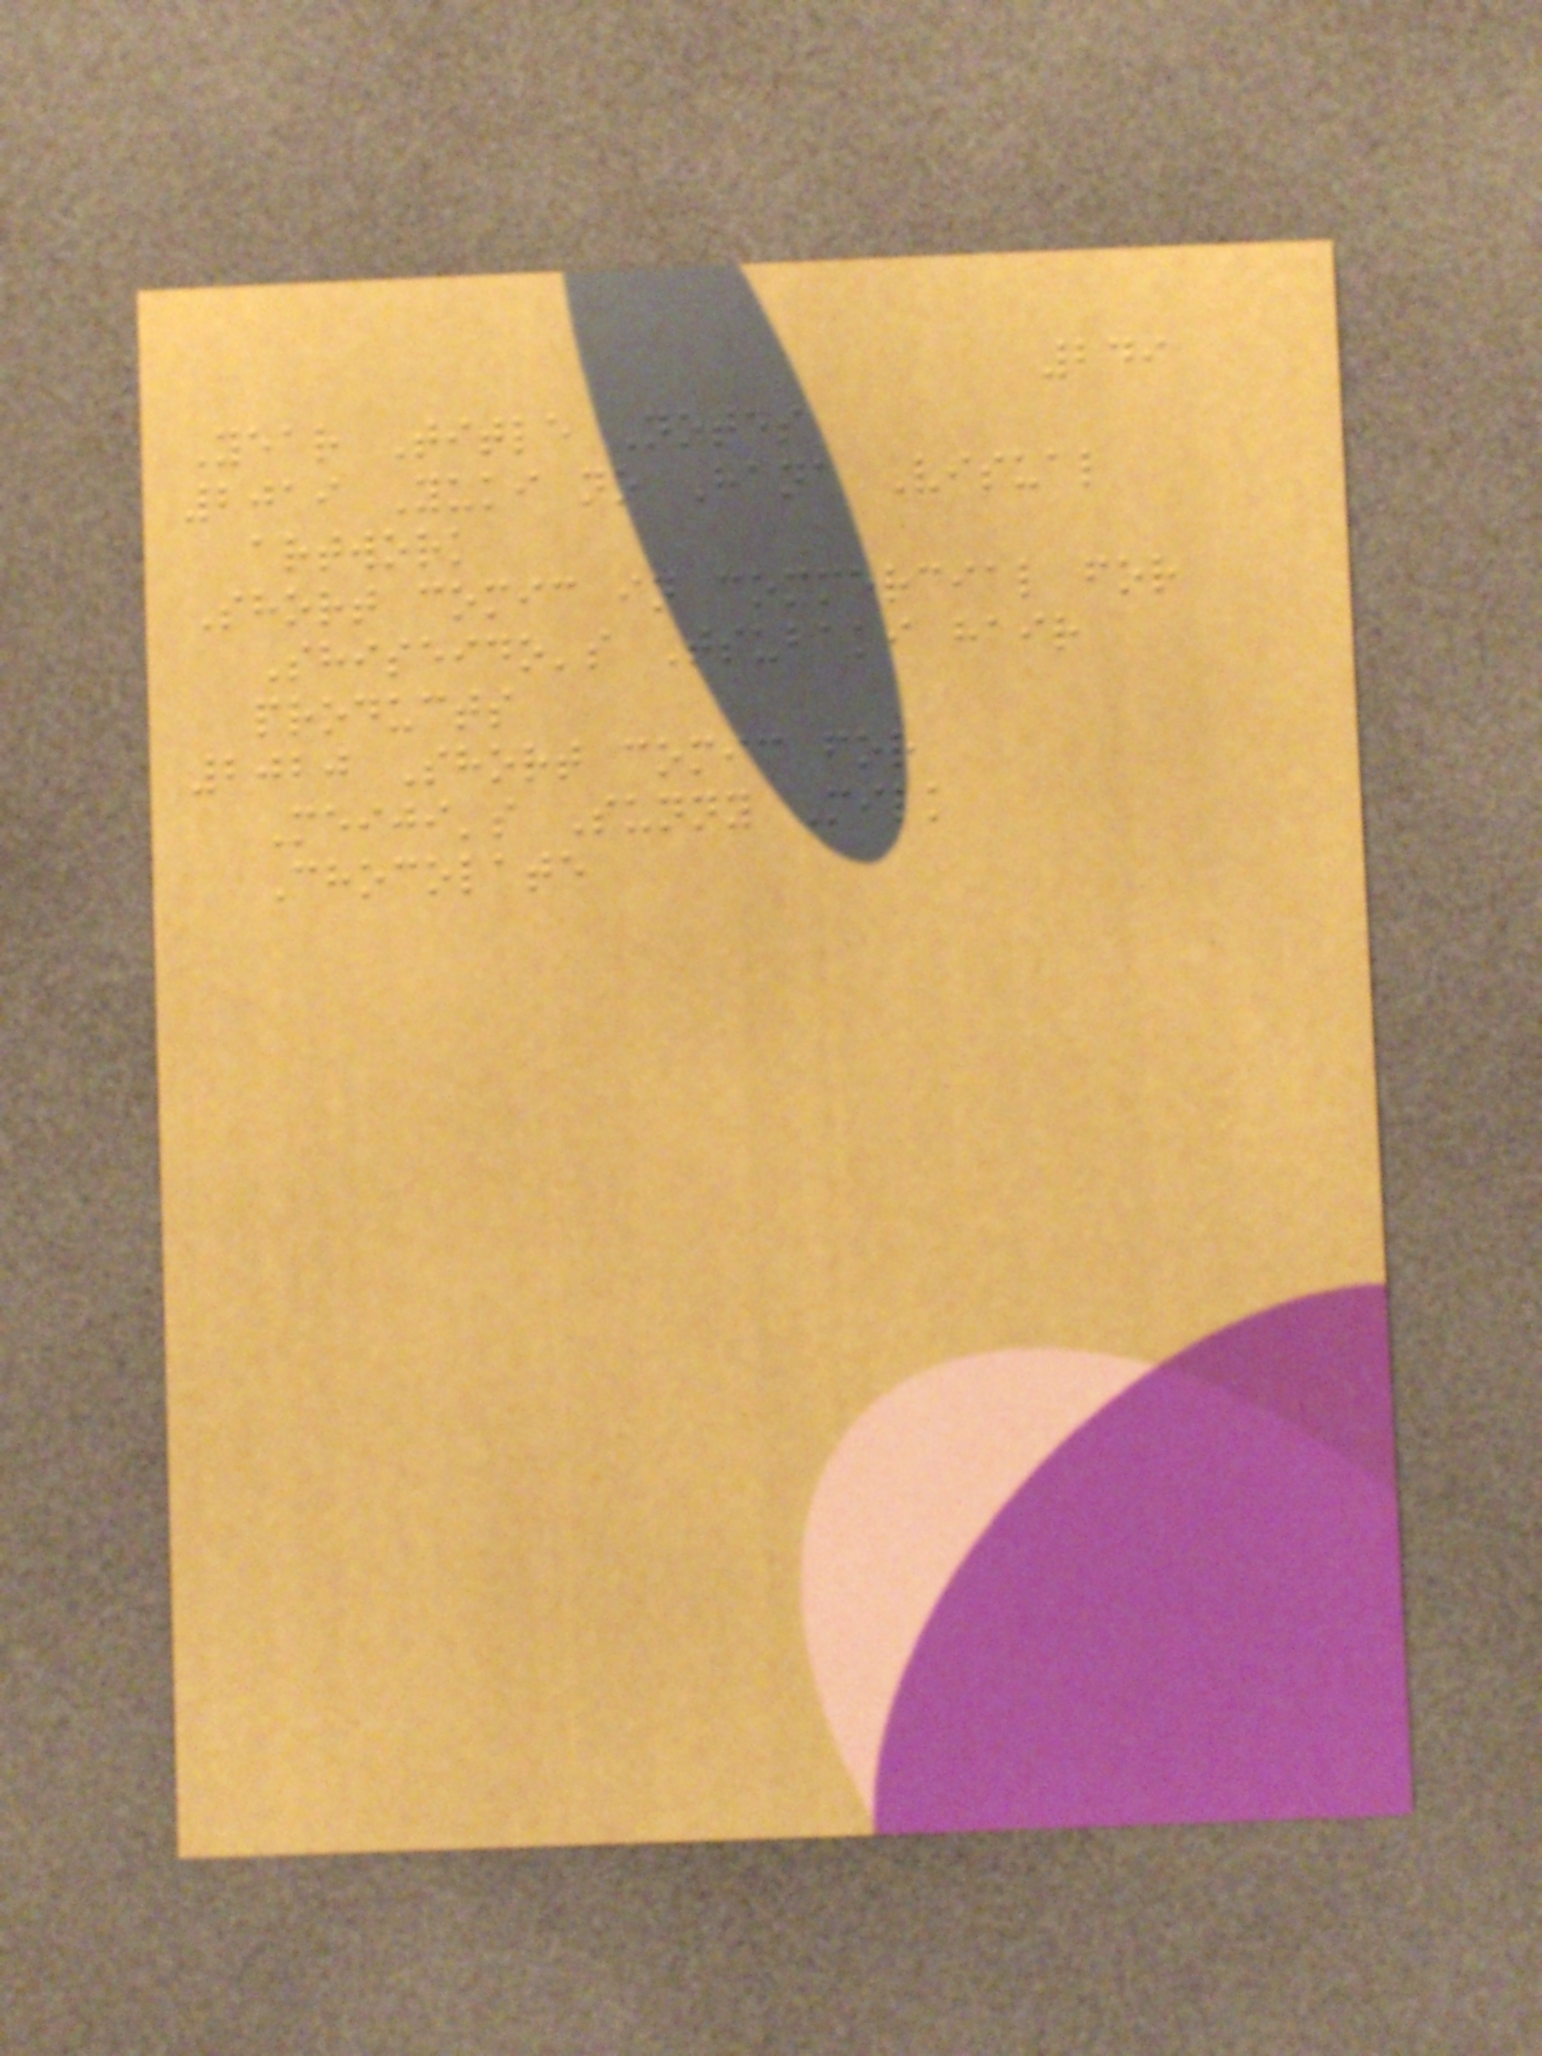249
Year Title Notes
2019 Yuki no Hana Visual
artwork
Short comic in commercial for
Shiseido's Tsubaki hair
products
2020 Short comic for
Meiji's Sunny Milk
Chocolate
